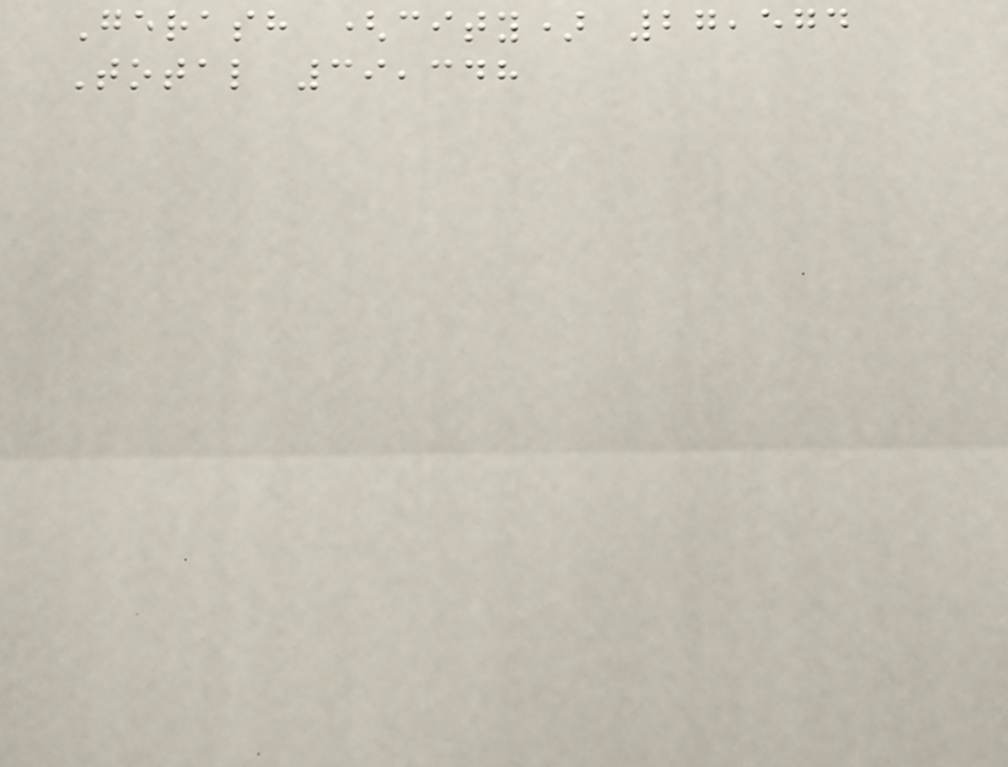Gerash (city) 27,574
Total 39,348
